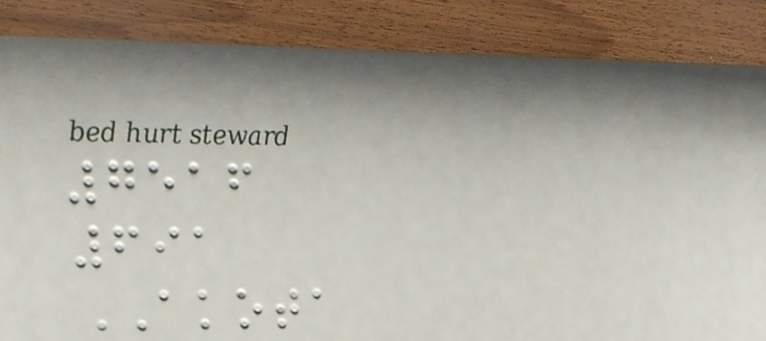7516
691
AKOTA
